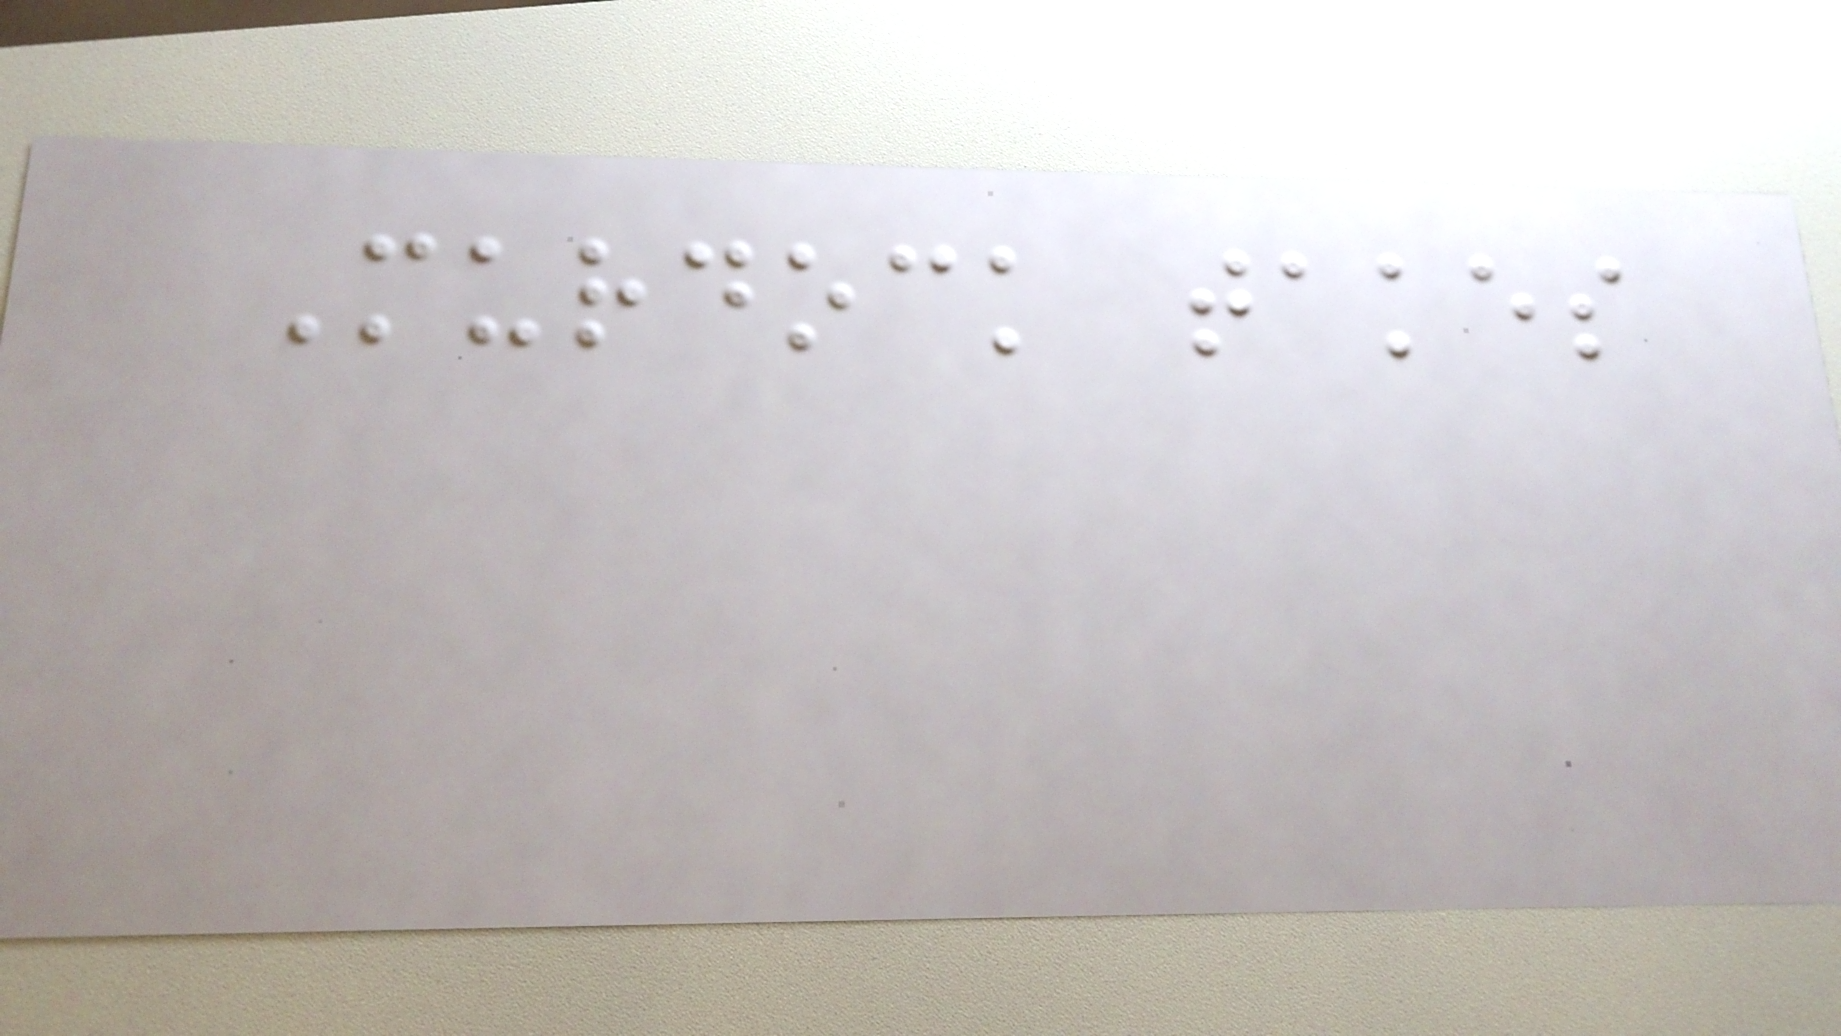Murdock takes
